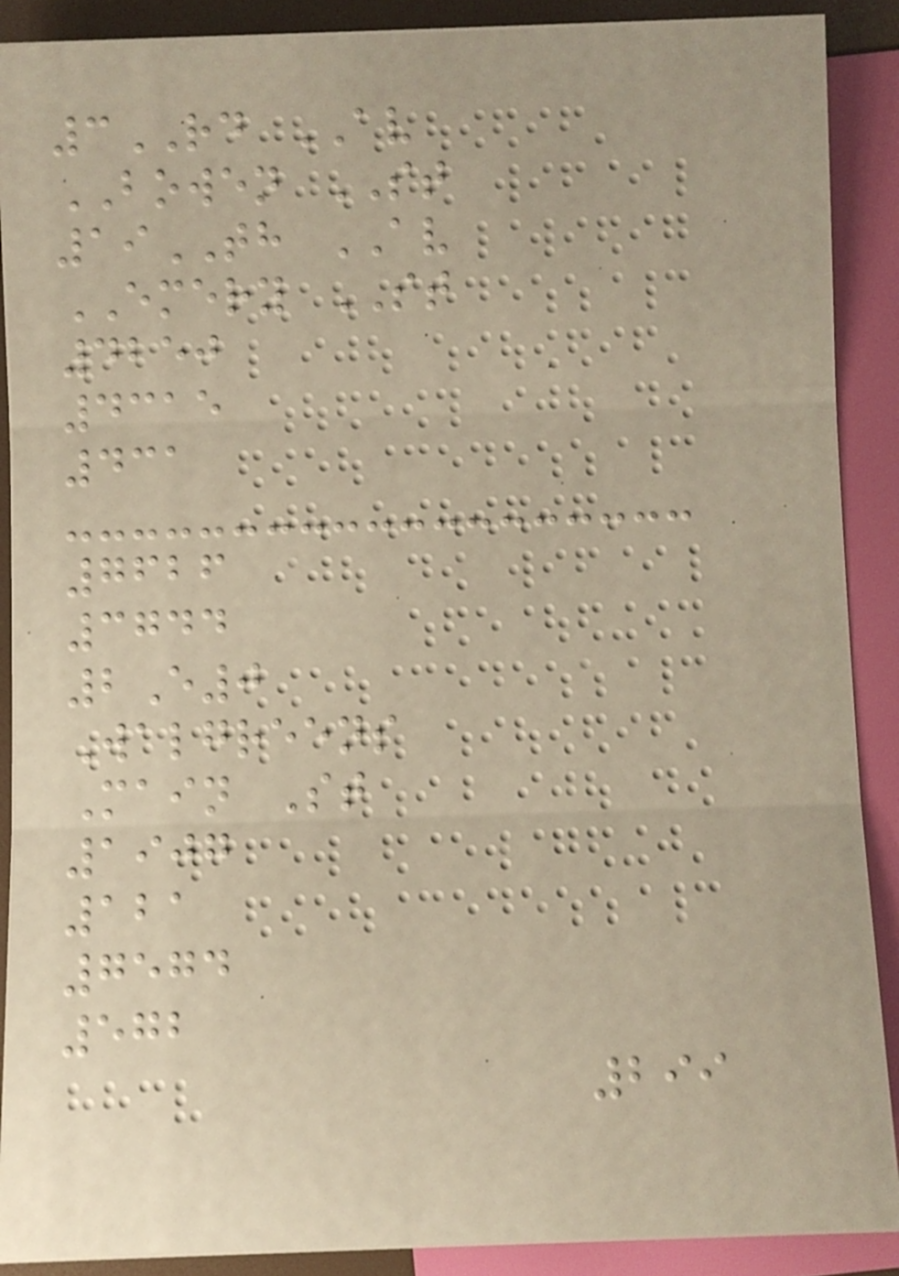3RD AV
BOWEN ST
19TH AV
EMERY ST
4250
4315
431
7626
3744
2E0
Walgreens
Main St
1907
121
7574
572
299
